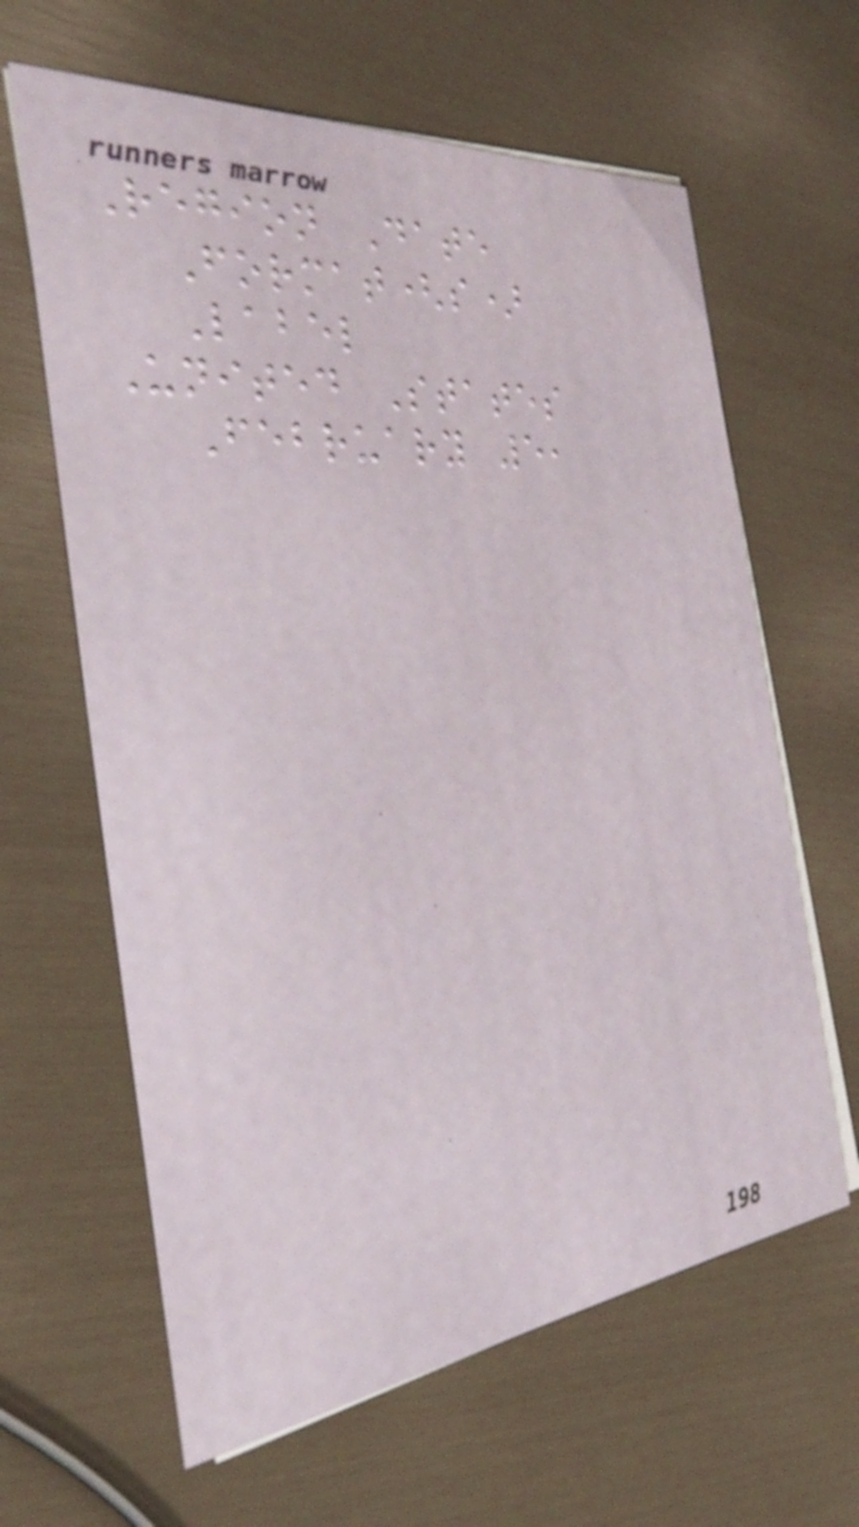Region Date
Format(s)
Label
United States
February 5,
